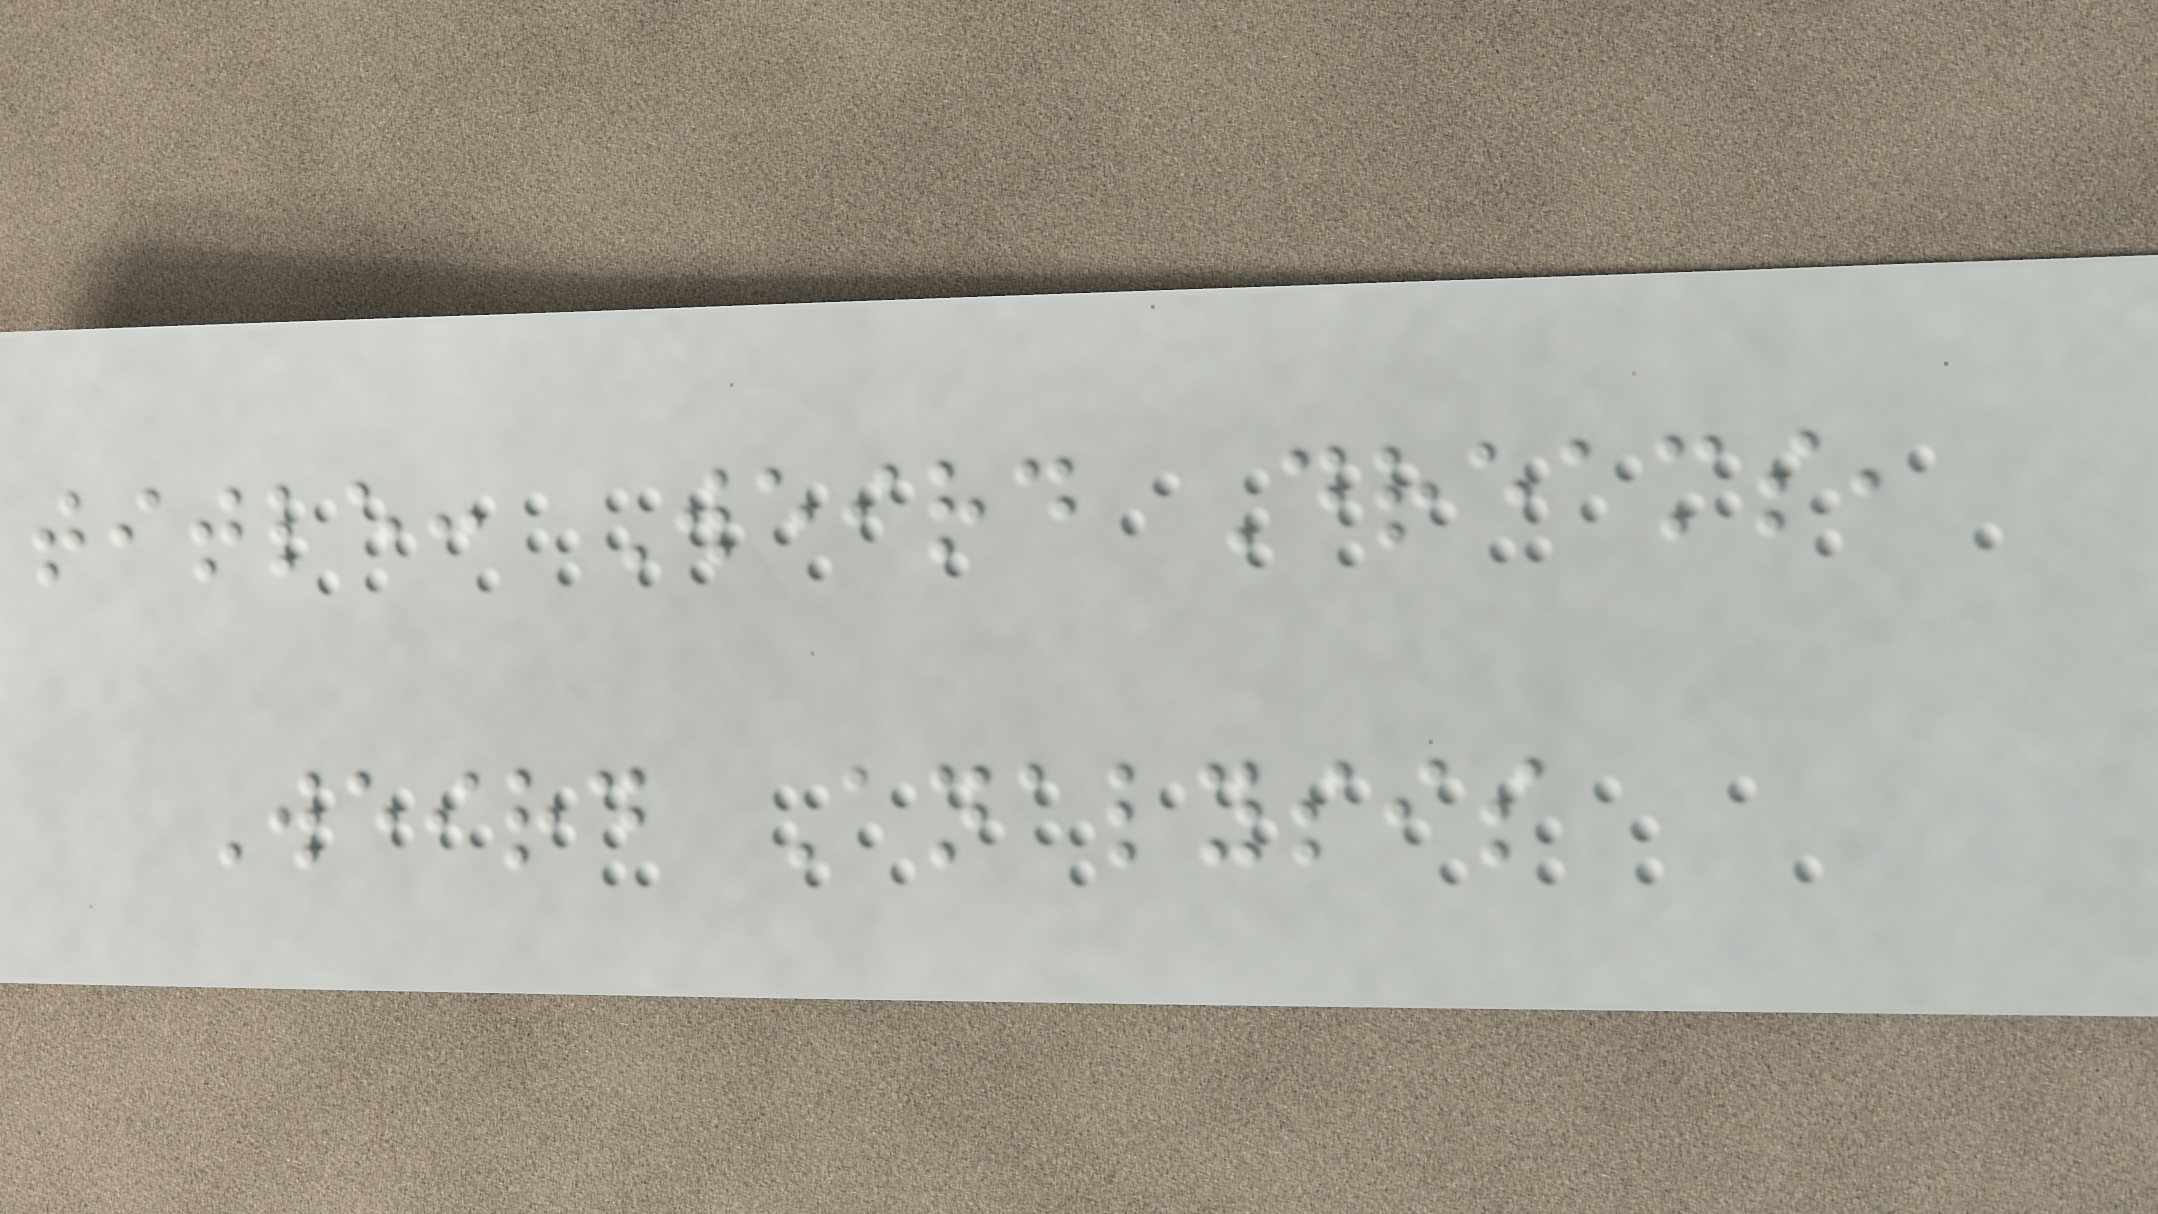title: Weird Dreams,
Weird Analysis
